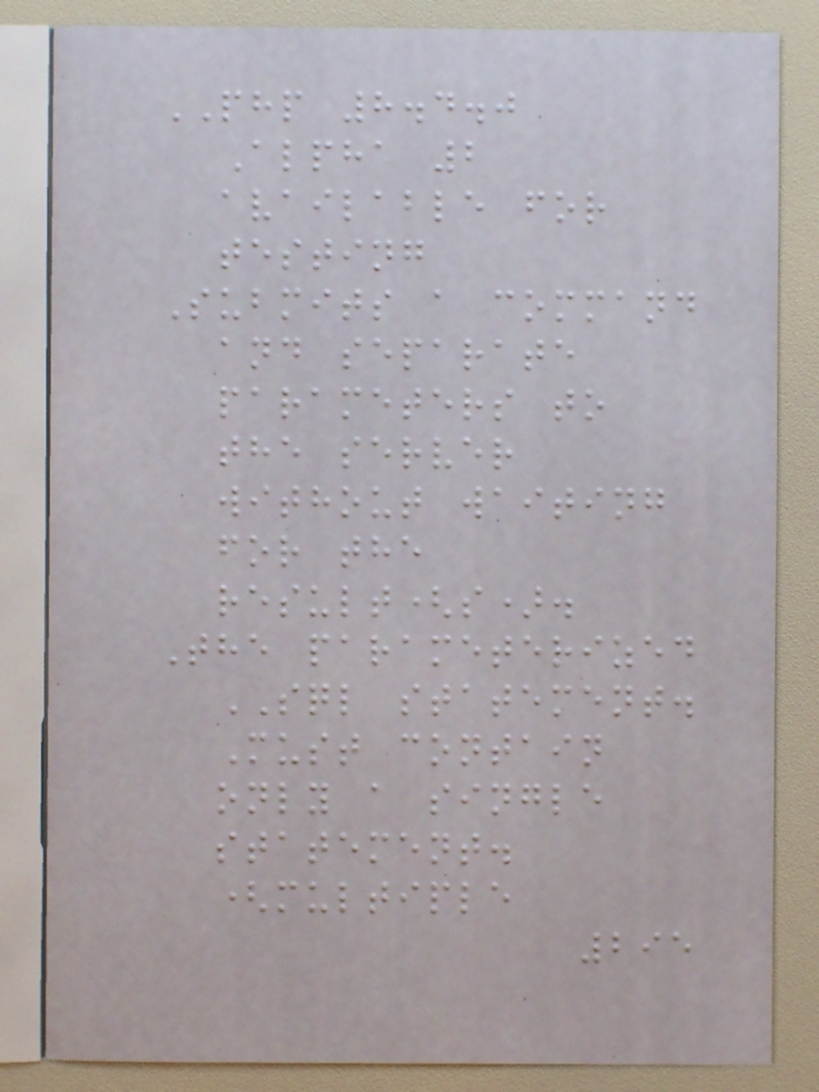PHP 8.4.0
Alpha 2
available for
testing
Submits a command
and separate
parameters to
the server
without waiting
for the
result(s).
The parameterized
SQL statement.
Must contain
only a single
statement.
(multiple
295
